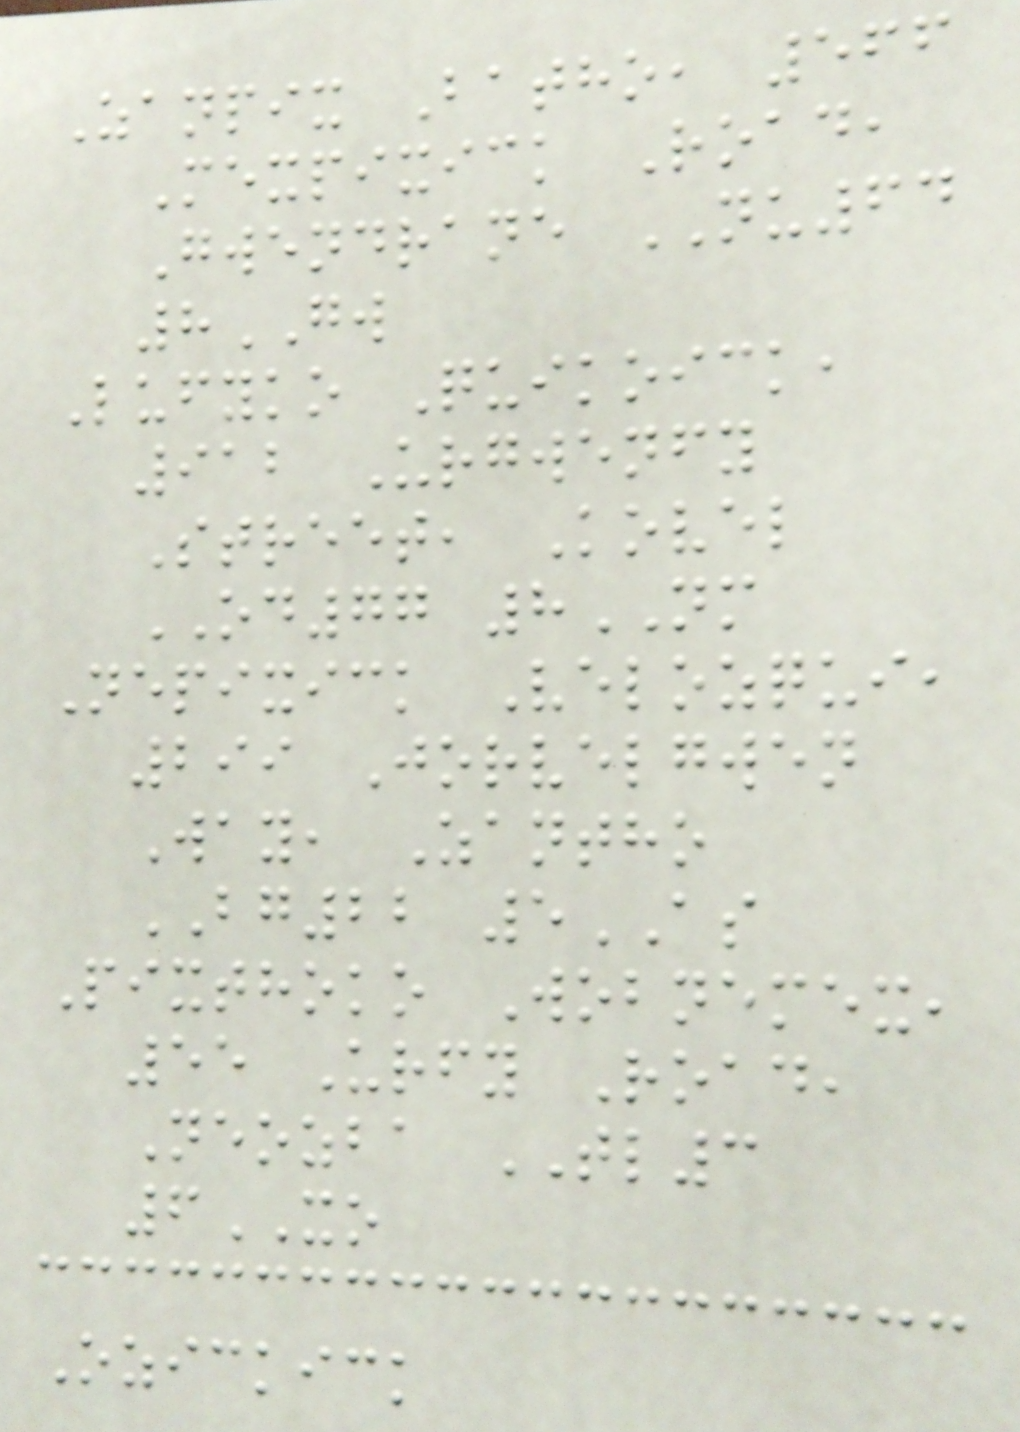Zanpix Batho, 566
Mexpixick Road,
Gwendrane NU64
8GW
Lufyko Quikoick,
912 Urgwenfy
Street, Kovel
OD77 8NM
Nepixick Velozqui,
299 Jorvelgwen
Way, Zantho
BG22 5AS
Pixthoko Wobnemex,
55 Urfy Road,
Neozba TL3
6XO
Ozickick
